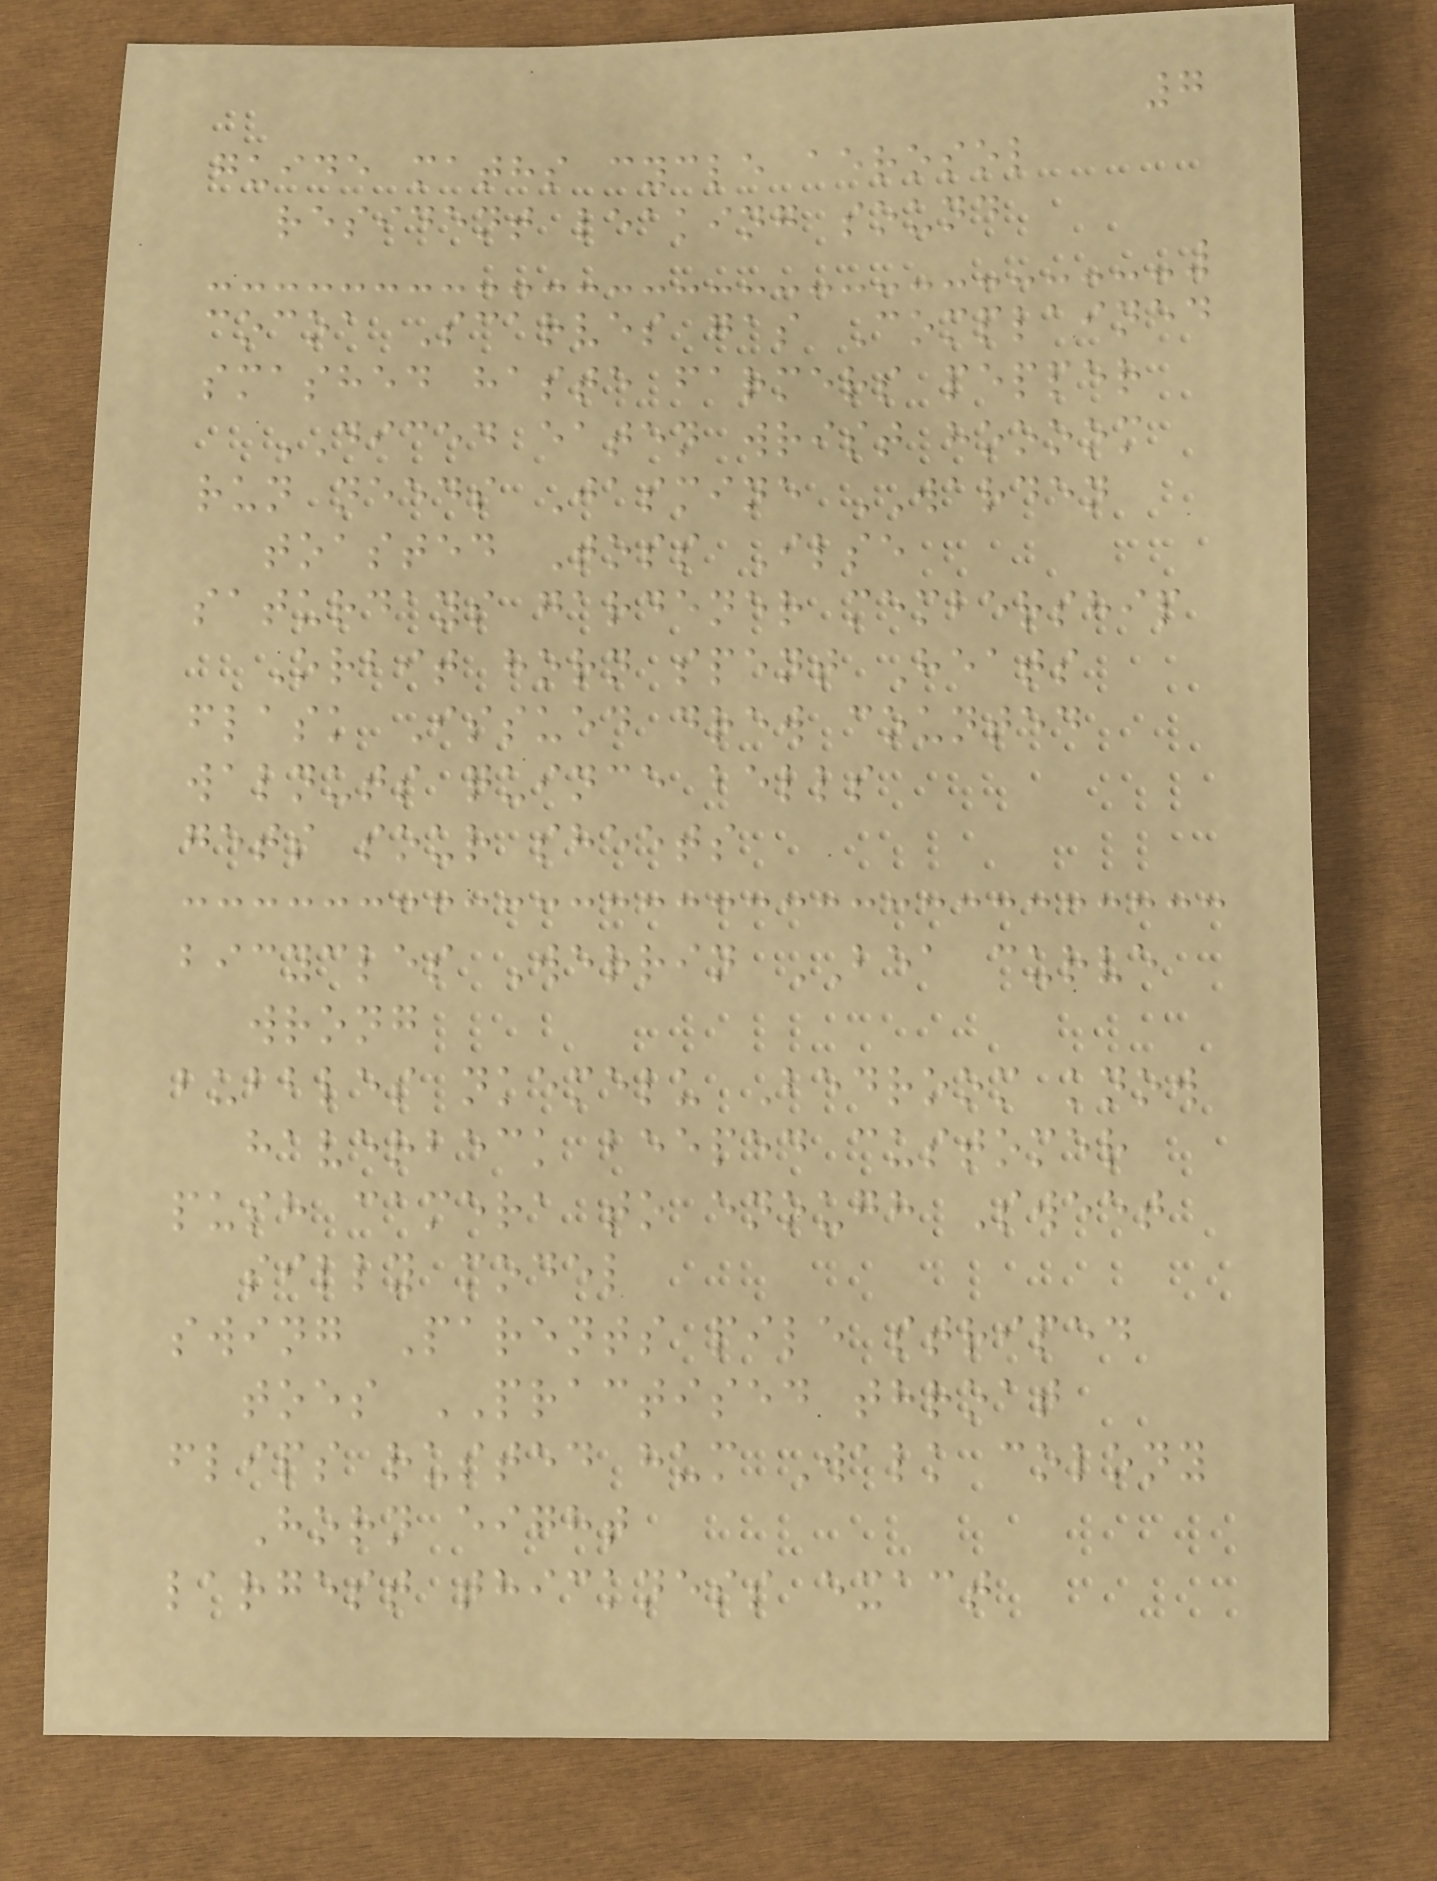7
guide maths cycle aerosol
resident leaking sound
cocoa Scarves gas Complained
smashed haste farmers pepper
DICED eaten wrist hoooom
run needs Jasmine WARDEN
toasted Toss Ilse
saturdays gardener membership
Orbit horn spent Heats
flask Issued drew counted
walnuts quince bells
gets sour sheets
bicycles Werrin BEA curve
wrong
bubbles nkemelu Bedroom know
haverbeck beeped customer
push camera to enough Sweet
silly model
swing Parents pile striped
toes PRACTISED throat
flips rusted hum Walk colony
Horn eight
largest thickness exact
